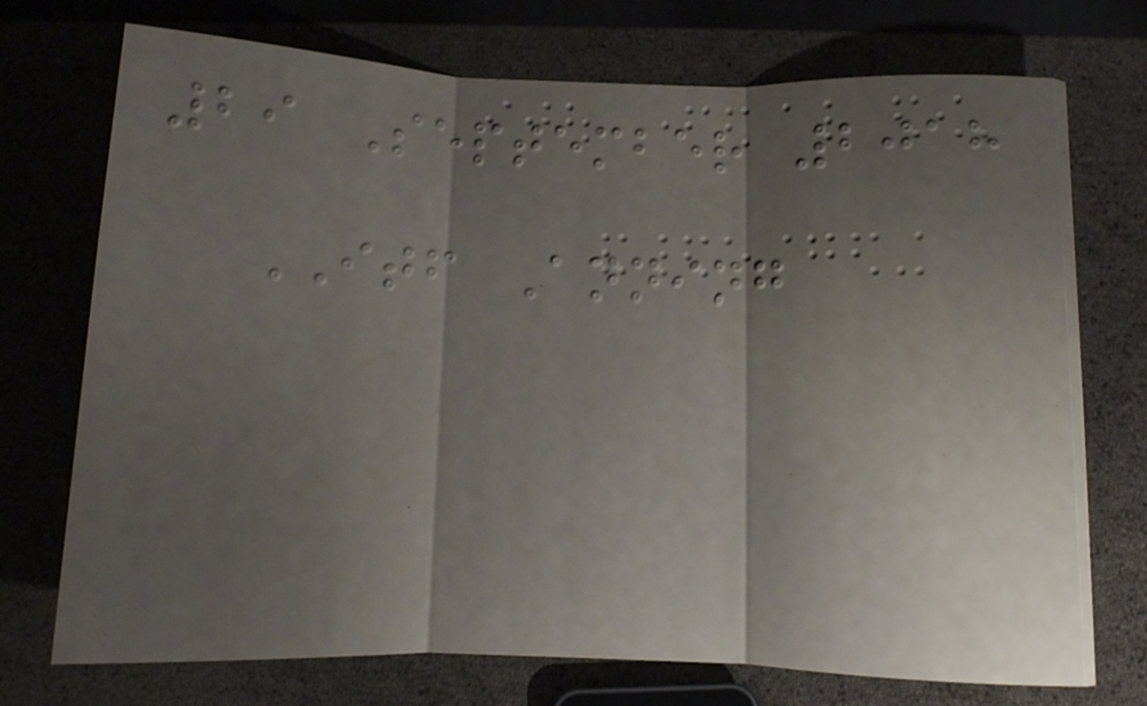29 September 2018
ITF Anning
